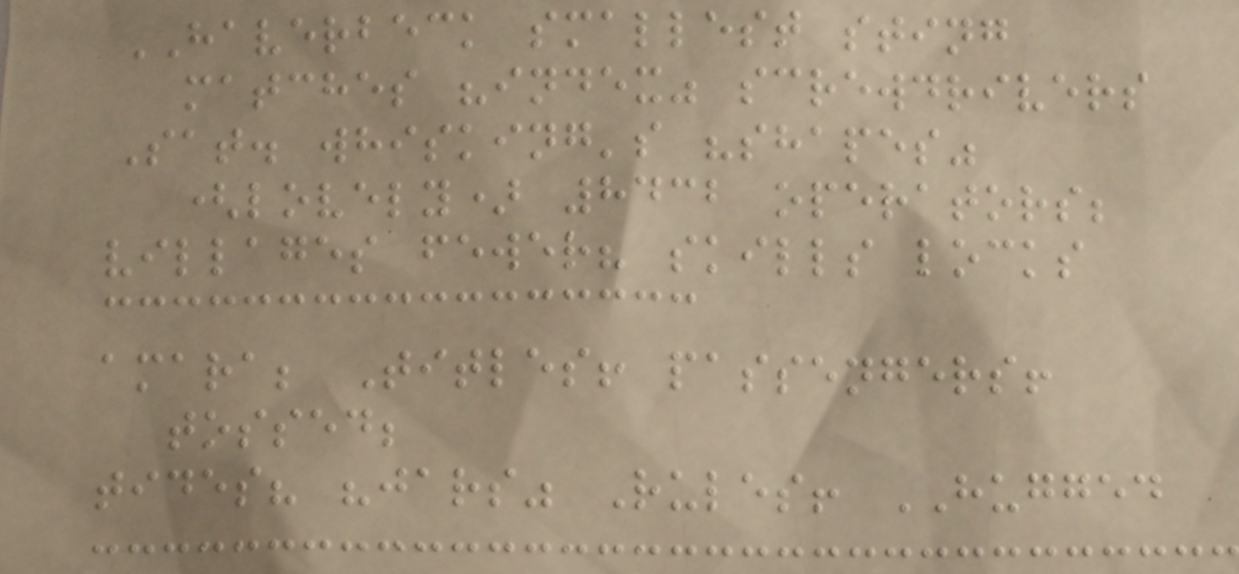HAVERBECK smallest sting
matches "index" screwdrivers
Sat. whisking's "shapes"
(lovely) 8432 operators;
villages fewer? skills locks
amara; Titles! passengers!
tossed;
tides? "jars" Rules! HUGGED
